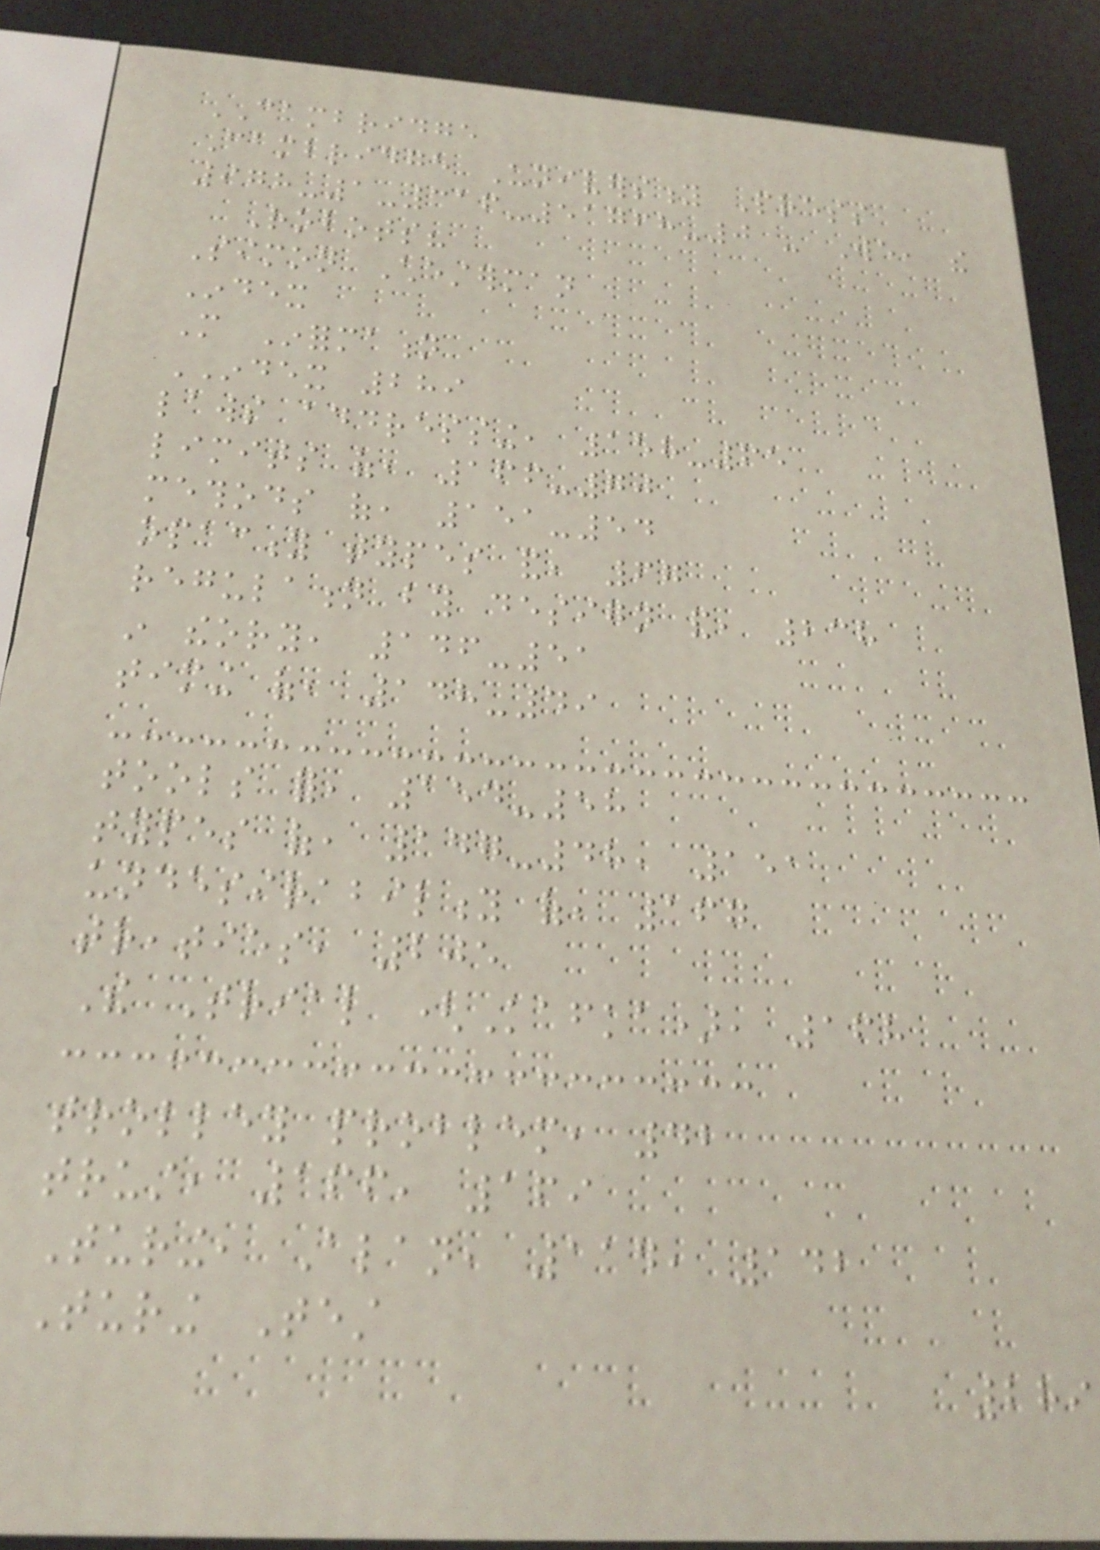CAMBRIDGE
Cambridge University Press
978-1-316-51768-0 - We, the
Robots?
Simon Chesterman
Index
More Information
INDEX 289
laws addressing, 158-65
limits of, 166-70
methods of, 151-54
opacity types and, 67
regulation by design and, 238
in theory, 146-51
timing of, 148-49
tools for, 154-58
types of, 147-48, 151
undesirability of, 167
treaties, 205
The Trial (Kafka), 168
trolley problem, 42
trust, 166, 169
Turing, Alan, 114, 142
Turing Test
289
